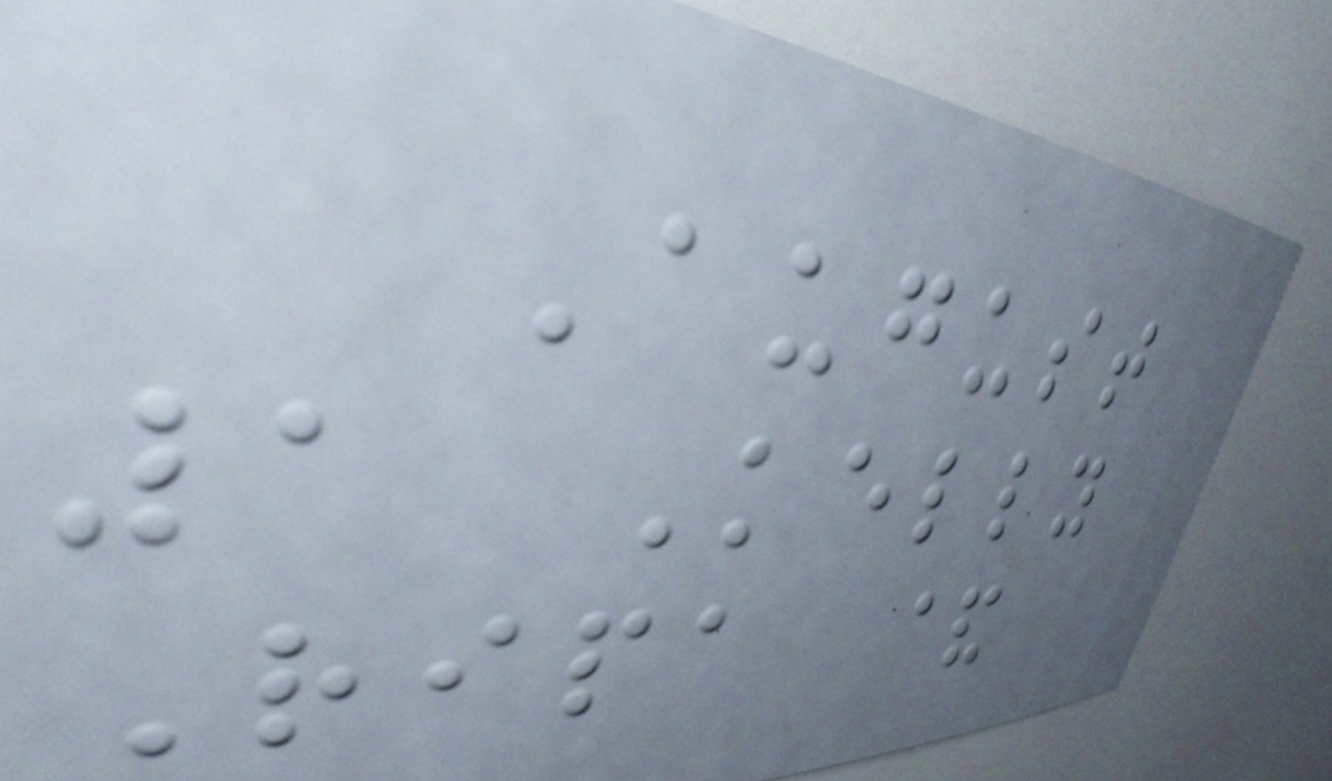August
1 Kelly
Ripa &
